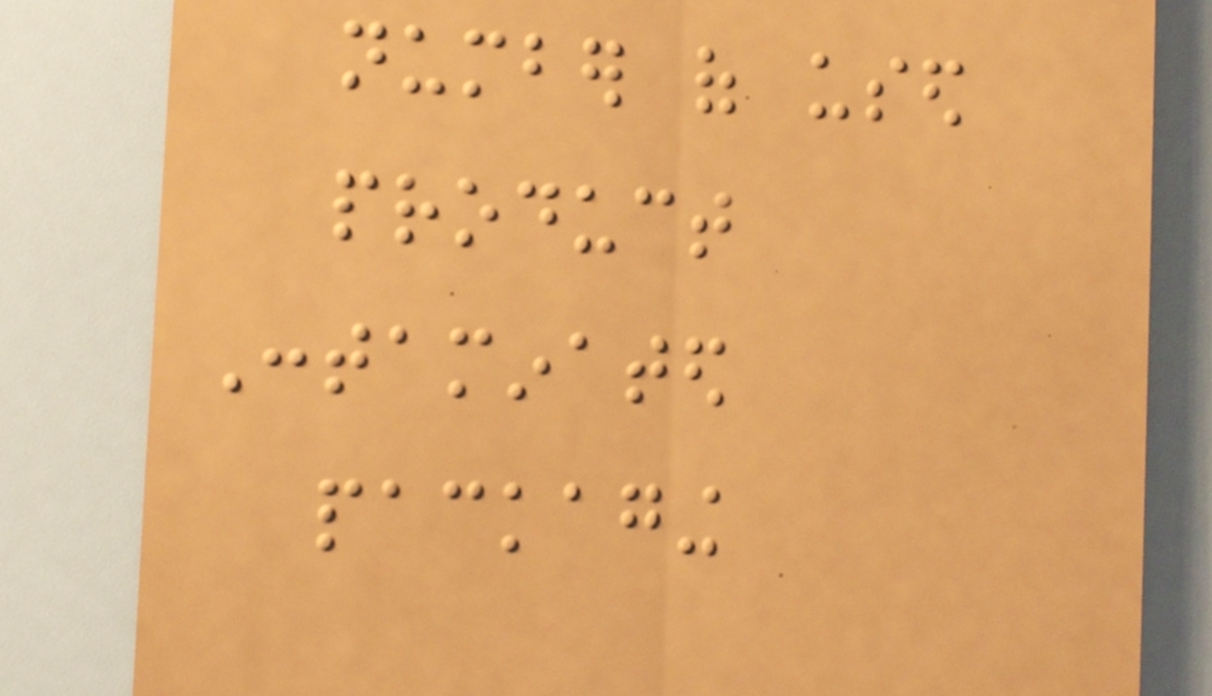number of used
product
Contaminated
packaging
